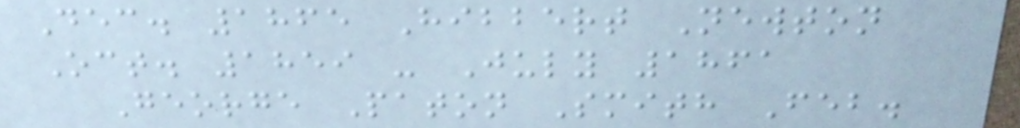Dec. 1865 Hibbert Newton
Oct. 1859 - July 1861
George Paton Smith Feb.
